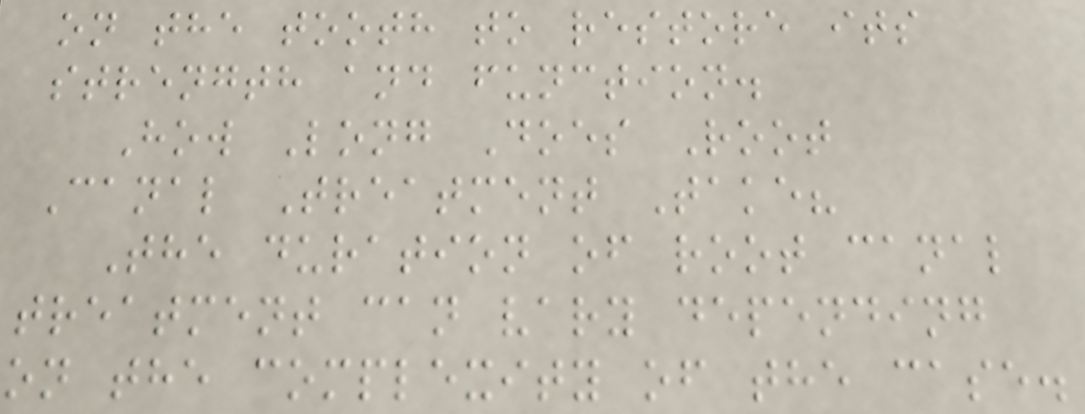on the tooth to restore its
strength and function.
How Long Does Root
Canal Treatment Take?
The duration of root canal
treatment can vary depending
on the complexity of the case.
